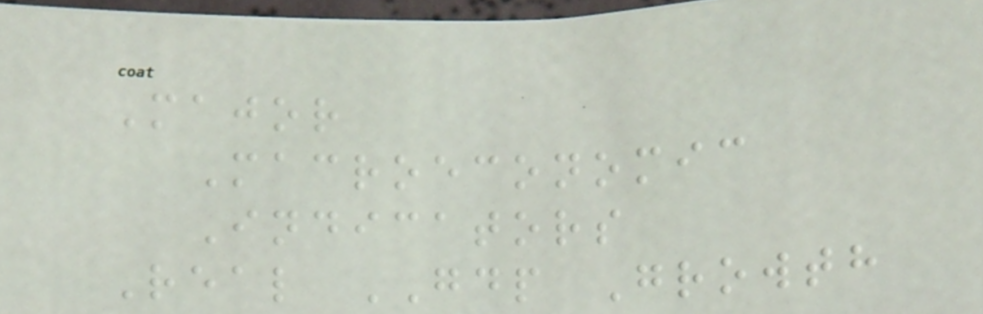Major
Macroeconomic
Indicators
Real GDP Growth
